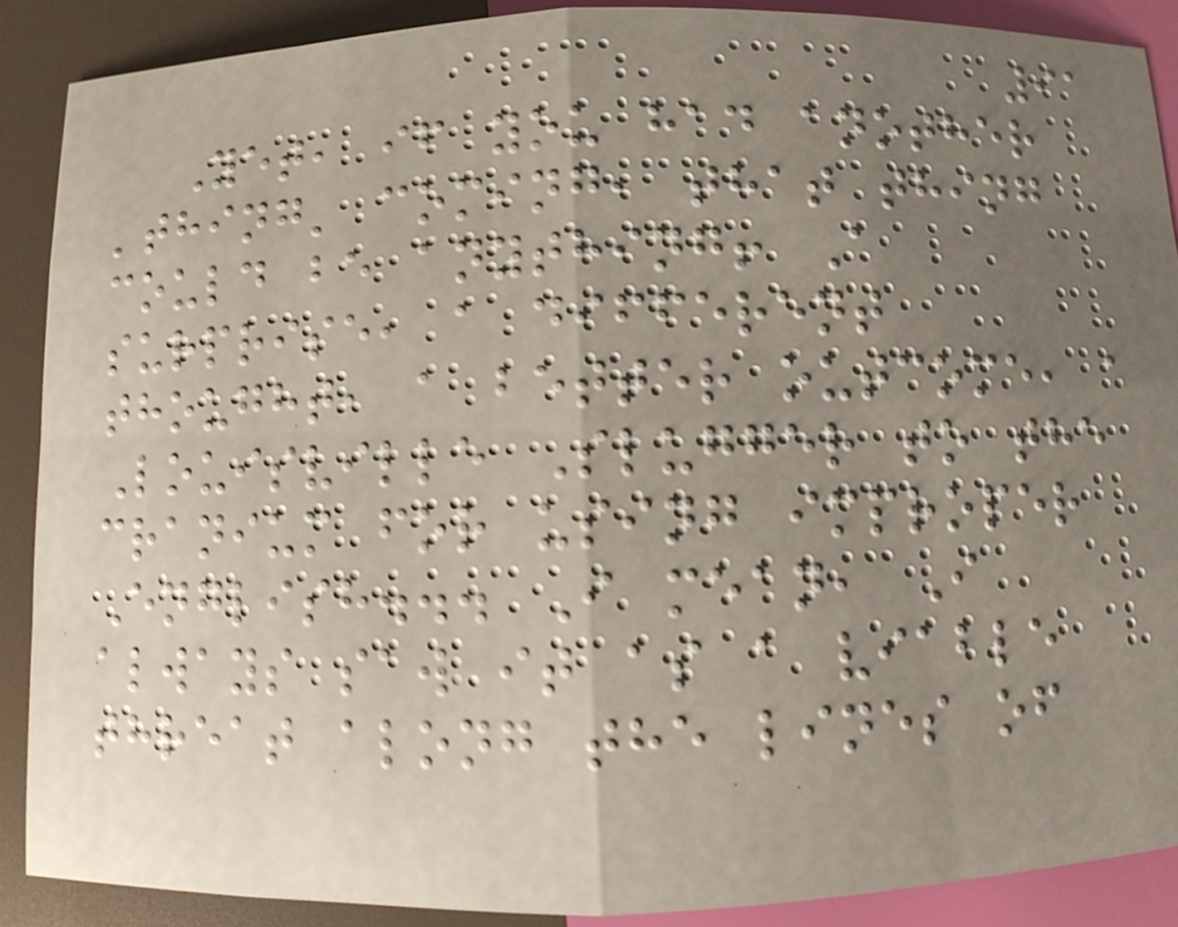91
Yet, if you had another
'thing' coming, that thing
could be anything! A
surprise, a different
thought, a better outcome, a
Louisville Slugger to the
cranium for using improper
English... I mean, I
always saw it as a viable
threat along the lines of
